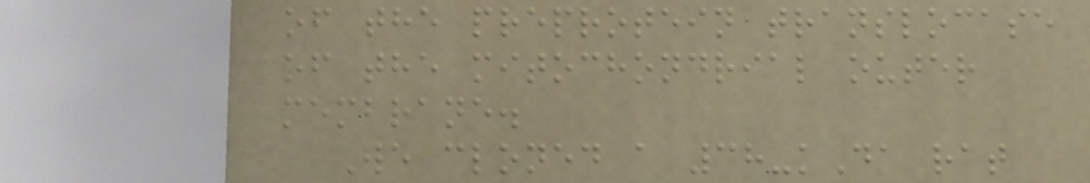of the preprotein translocase
of the mitochondrial outer
membrane.
We cloned a 38-kDa rat
